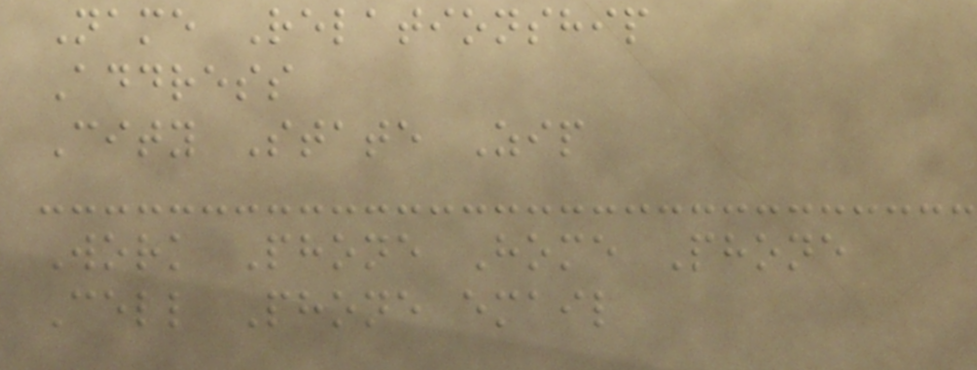Name Relationship
Address
City State Zip
Work Phone Home Phone
Cell Phone email
